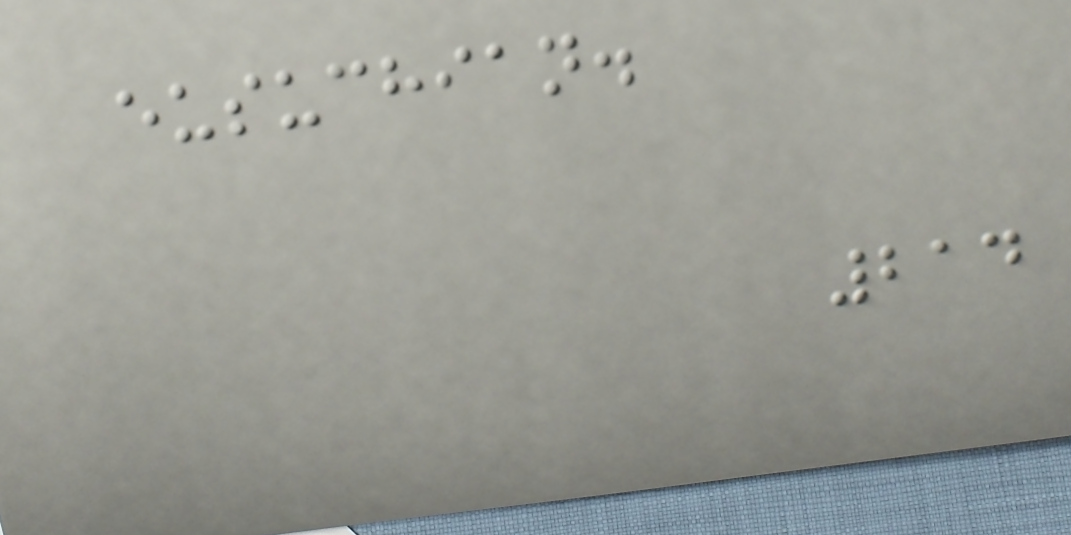eusuchian.
214
